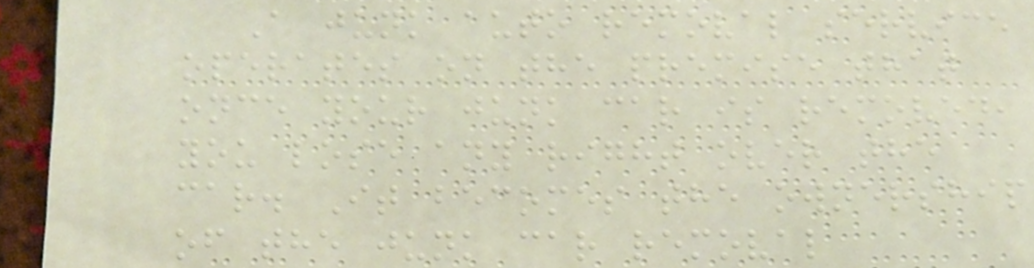A junk auto removal service
operates on the premise that
once your junk car is removed,
you lose any right over the
car. It becomes the ownership
of the junk car removal
